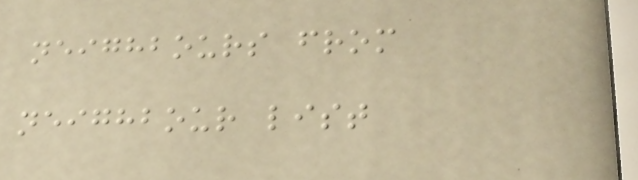neighbours from
neighbour list
